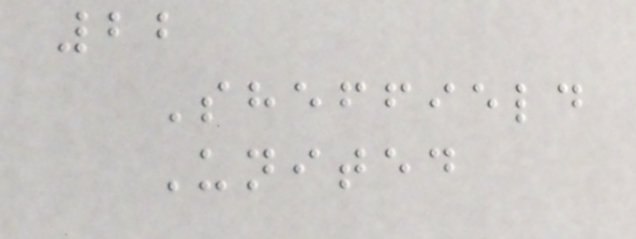22
Sheffield
United
